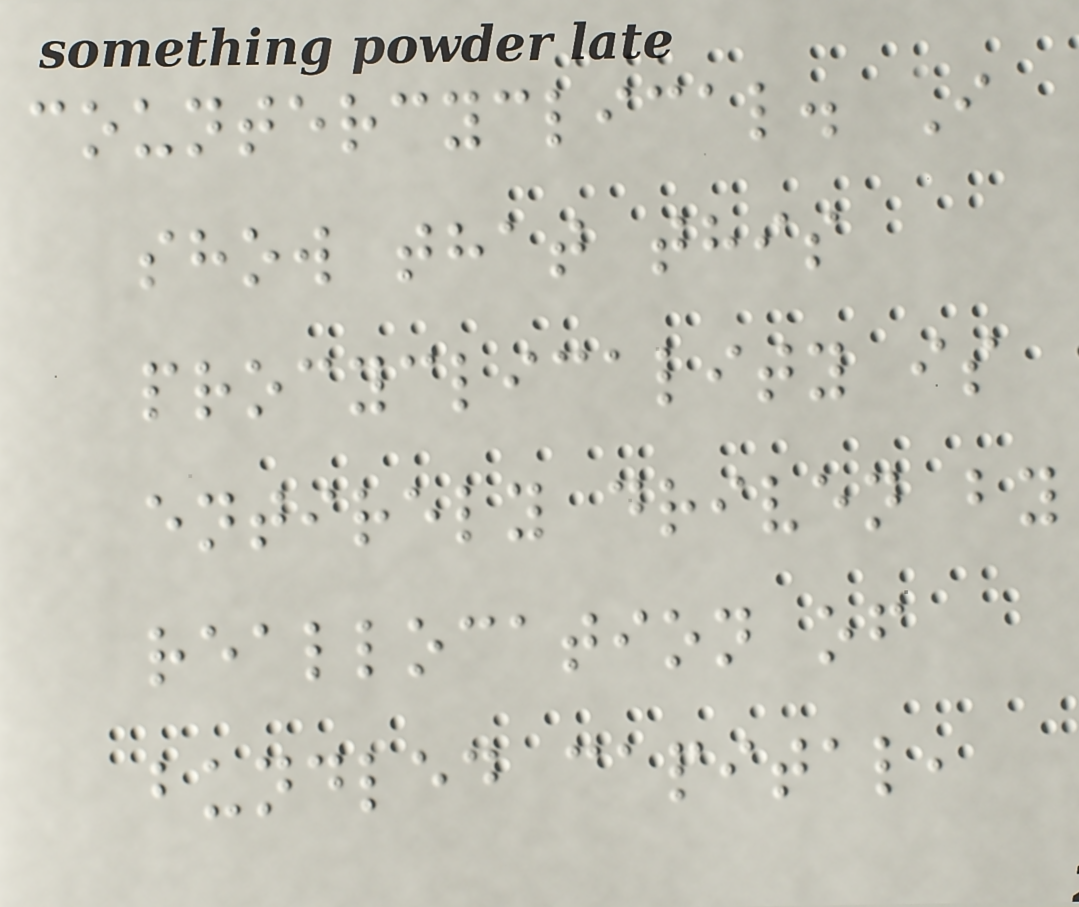countercyclical. I
show that this
procyclicality is
entirely driven by
reallocation of
bundled capital,
